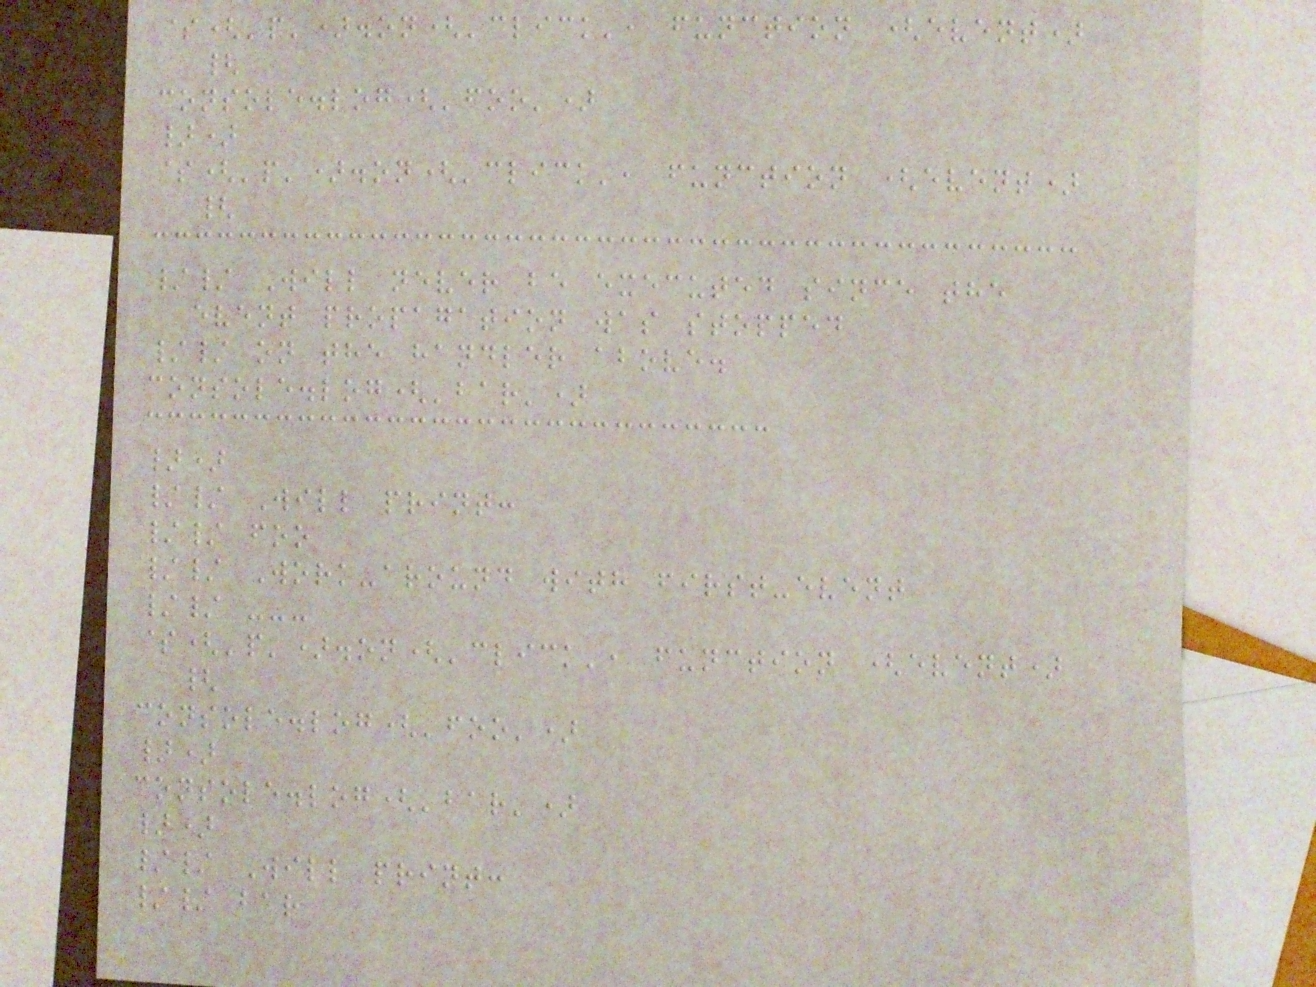$('p').on('click', function (event)
{
console.log('foo')
})
$('p').on('click', function (event)
{
// Will never be executed since the
event propagation was stopped
// on the handler above.
console.log('bar')
})
// Will print:
// foo
// Work-around with first-event
// ---
$('p').on('click', function (event)
{
console.log('foo')
})
console.log('bar')
})
// Will print:
// bar
